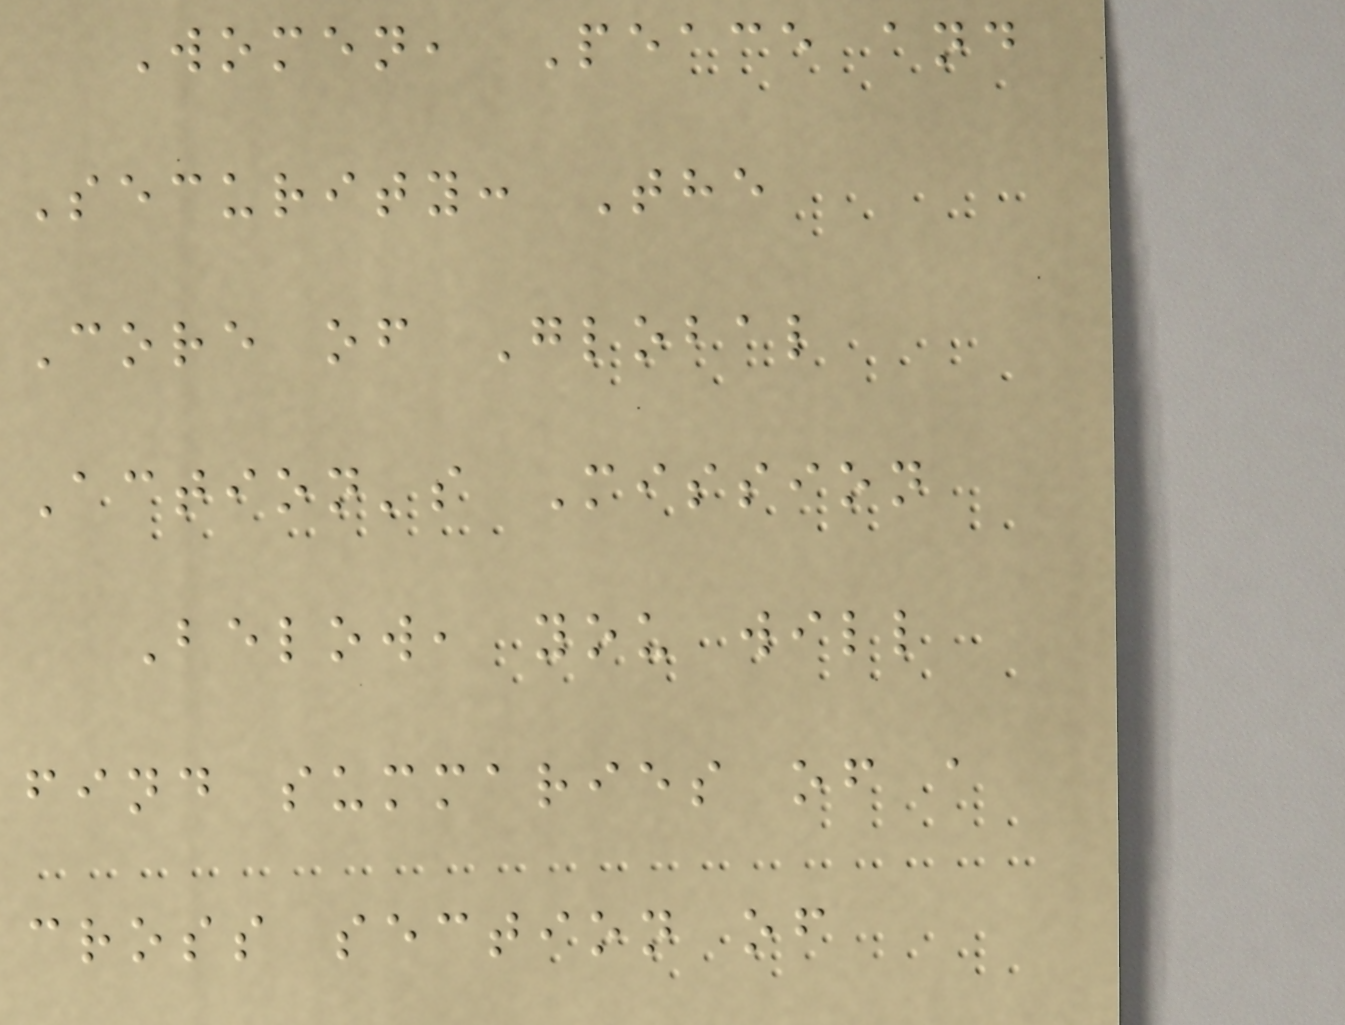Women, Peace and
Security: The
Core of Global
Action's Mission
Below, you will
find summaries of a
cross section of
